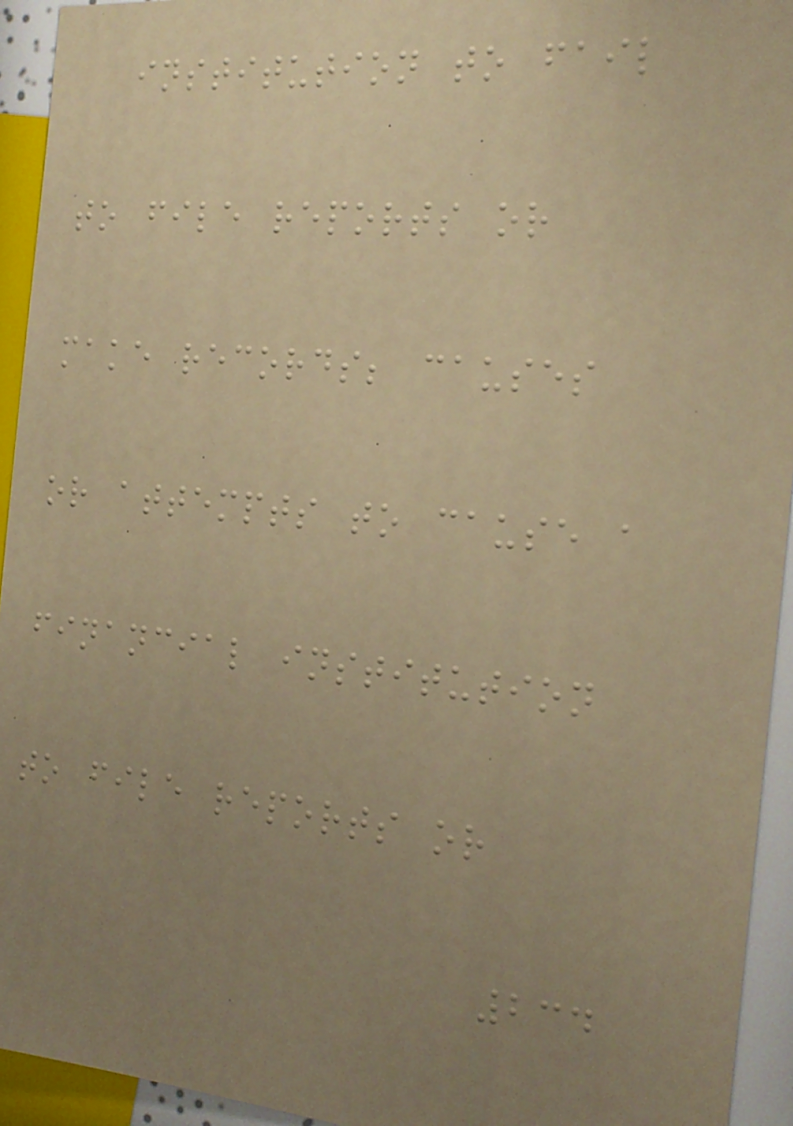institution to fail
to file reports or
make records; causes
or attempts to cause a
financial institution
to file reports or
234
